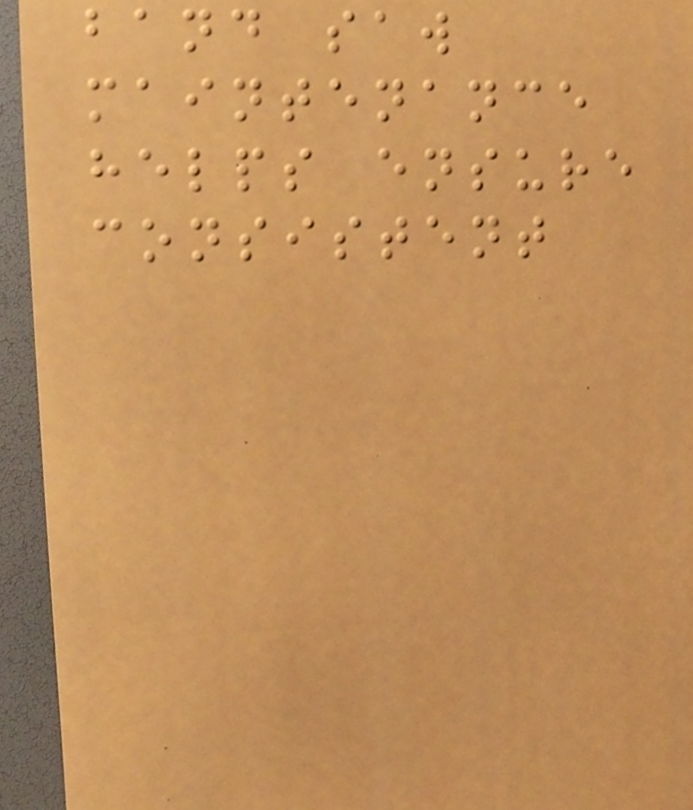band saw
maintenance
helps ensure
consistent
